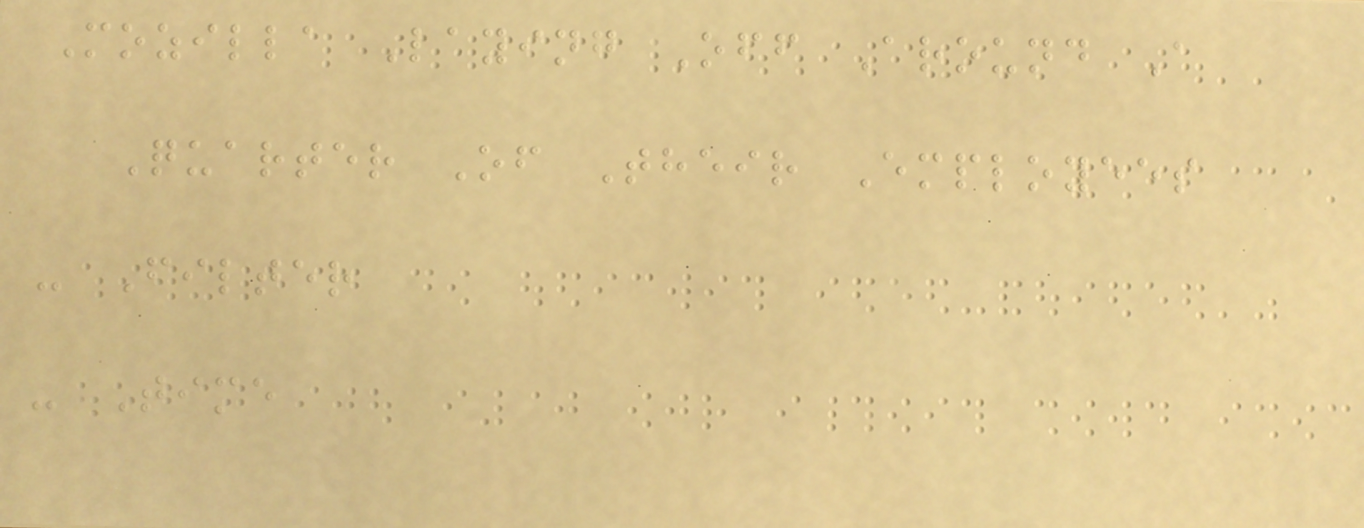Mozilla Laying Off Around A
Quarter Of Their Employees
- Filter
- Time
